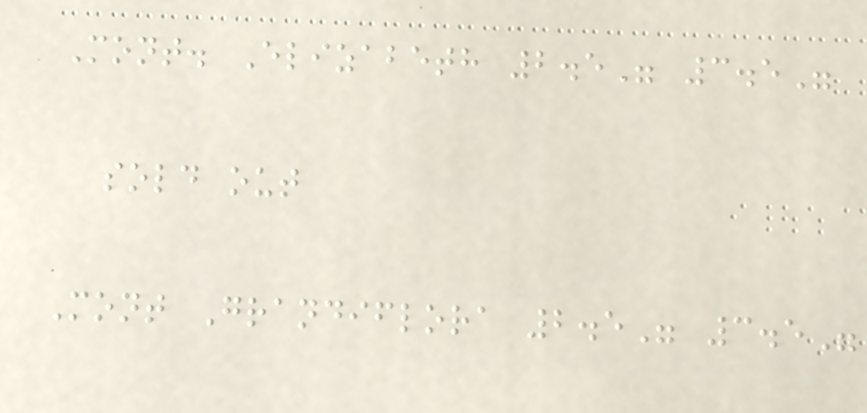Mont. Elizabeth 2.5" 3.5"
sold out
Mont Grandiflora 2.5" 3.5"
